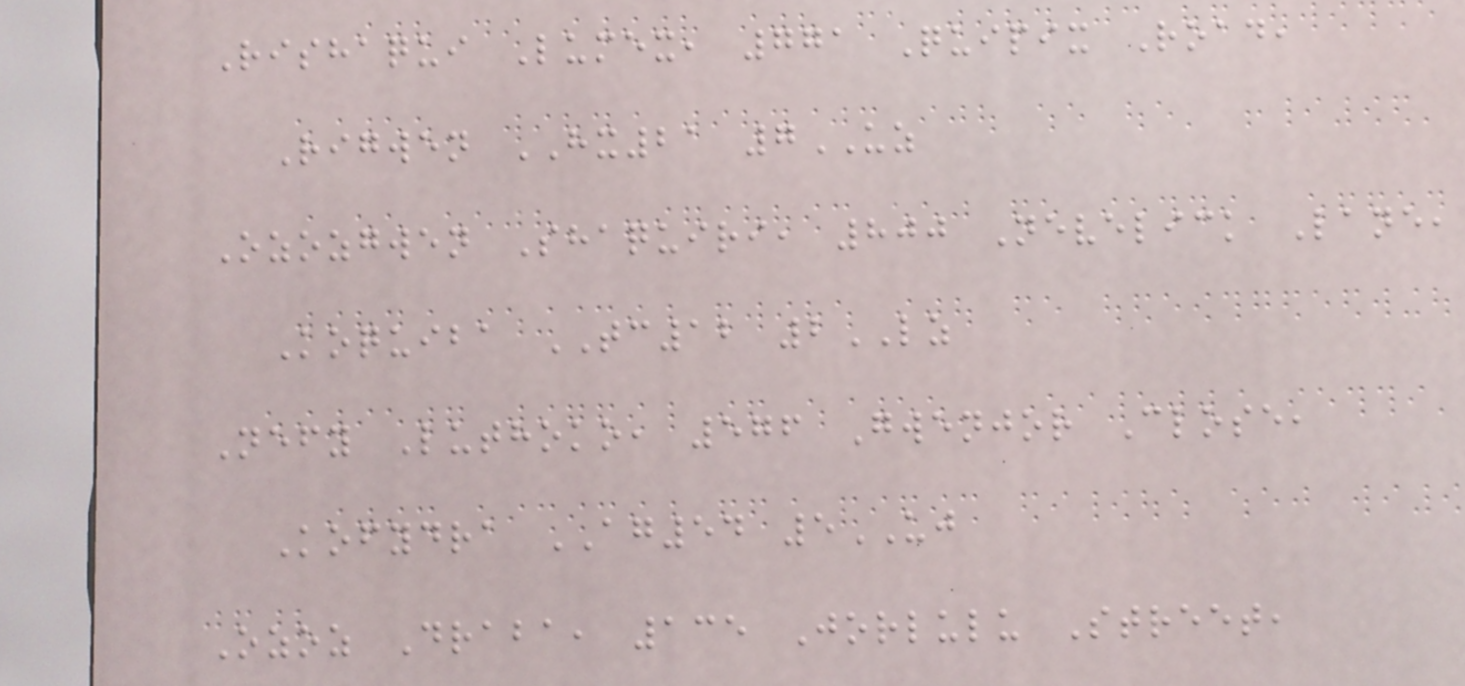Rishaqui Lumex, 771 Quipix Road,
Rigwen HX21 7UZ
Ozozgwen Shaquiri, 800 Nevelick Lane,
Koquiba TC12 2LZ
Nefy Luthoko, 576 Gwenjor Close,
Kofydra AG54 5UJ
Ozoz Draba, 135 Jorlulu Street,
